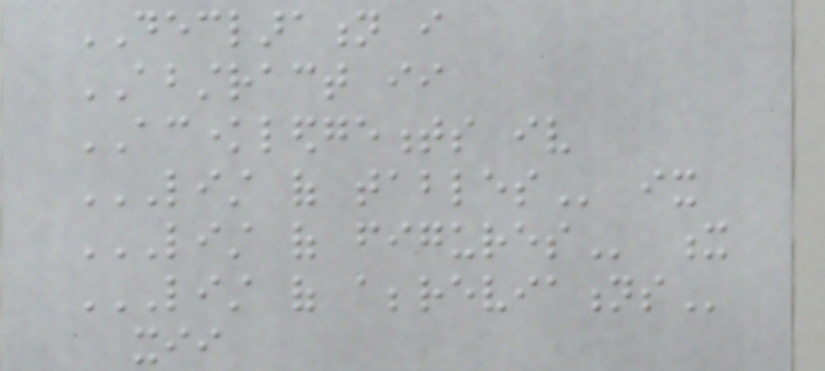DECLARATION i
ABSTRACT ii
ACKNOWLEDGEMENTS iv
LIST OF TABLES ix
LIST OF FIGURES x
LIST OF ABBREVIATIONS
xii
